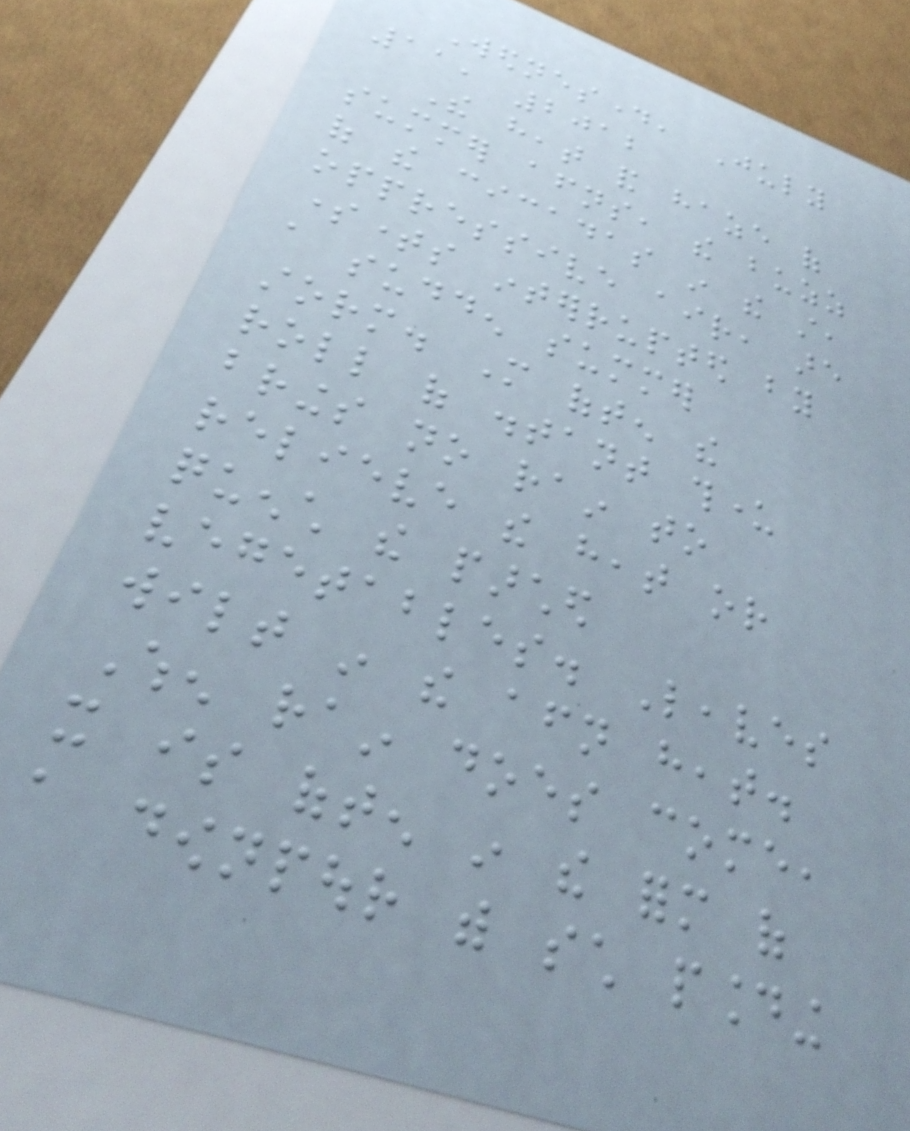Wednesday, July
11, 2012
The heat and haze of
summer afternoons, the buzz
of the cicadas in the still,
oppressive air, are
sometimes interrupted by
a sudden summer
storm. More often the
roll of distant thunder
brings no rain to
relieve the heat or
quench the parched
vegetables. Leaves
wilt in the afternoon heat.
When rain does come,
it is often in the form of
a downpour with such pounding
